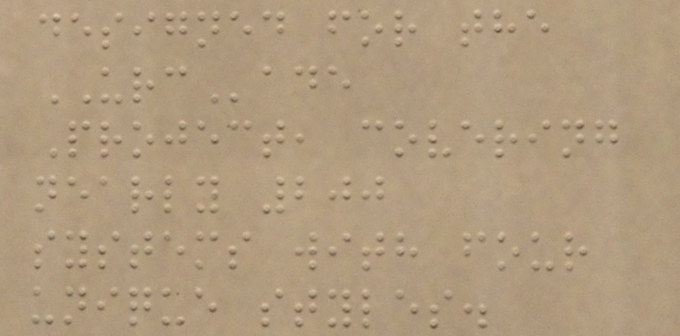designed for the
URCade
Project, covering
nearly 200
systems with four
unique styles.
